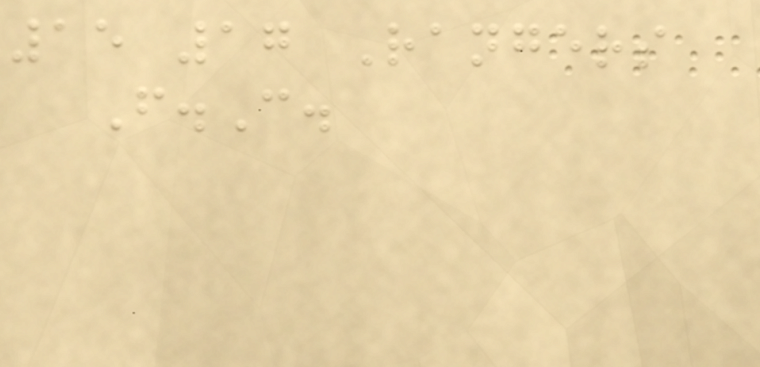15 17 Rangers
F.C.
